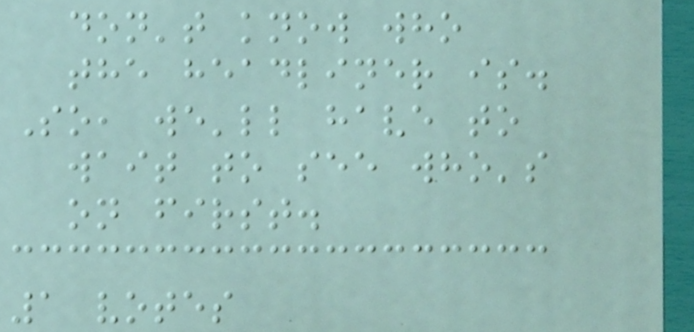don't know who
the headliner is.
So, we'll have to
wait to see who's
on first.
1 votes
